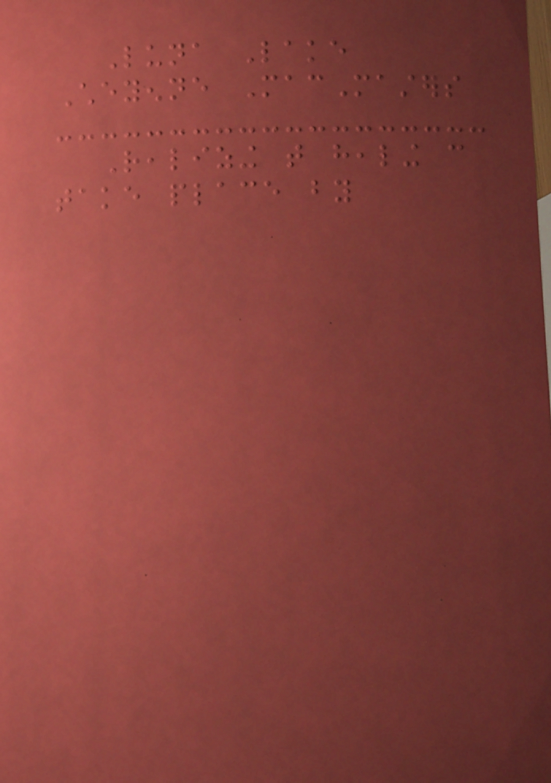Luna Lake
Cheyenne MacMasters
Realizing that healing can
take place by
